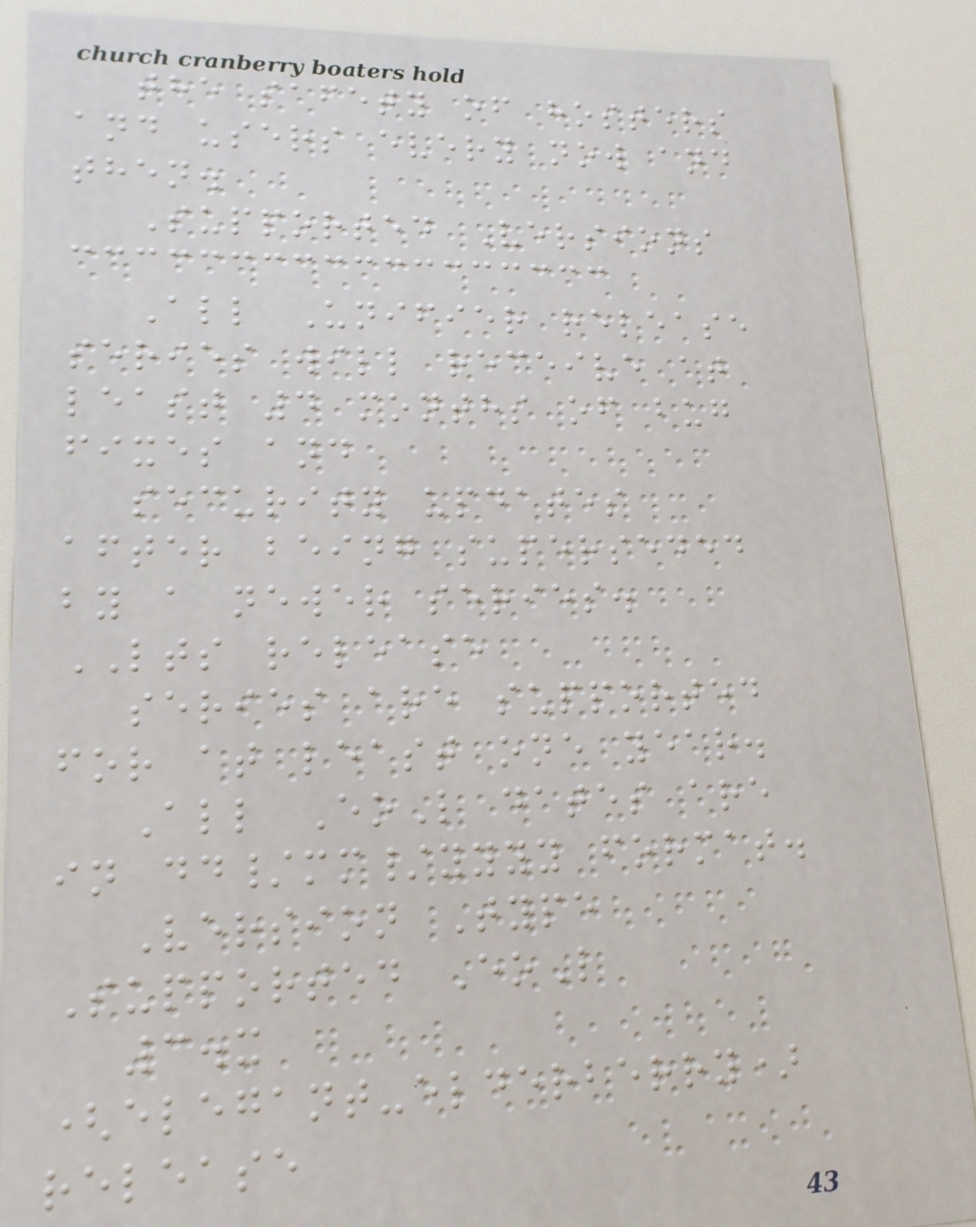the safety of hosters
and users every now and
then.
Supported Versions
All Unifier release
series will receive at
least 4 months of bug
fixes and
security updates
after being superseded
by a newer series.
LTS release
series are supported
for at least one year.
All EoL dates are
in dd/mm/yyyy format.
Version Type
Supported EoL
3.x
(elegant-elderberry)
release
